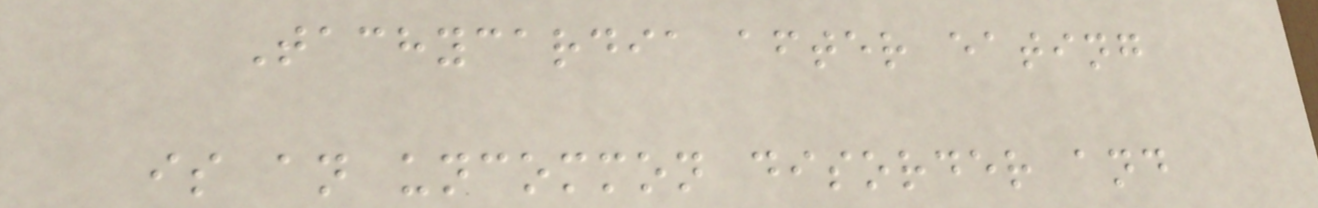Tachycardia after eating
is an uncommon disorder and
